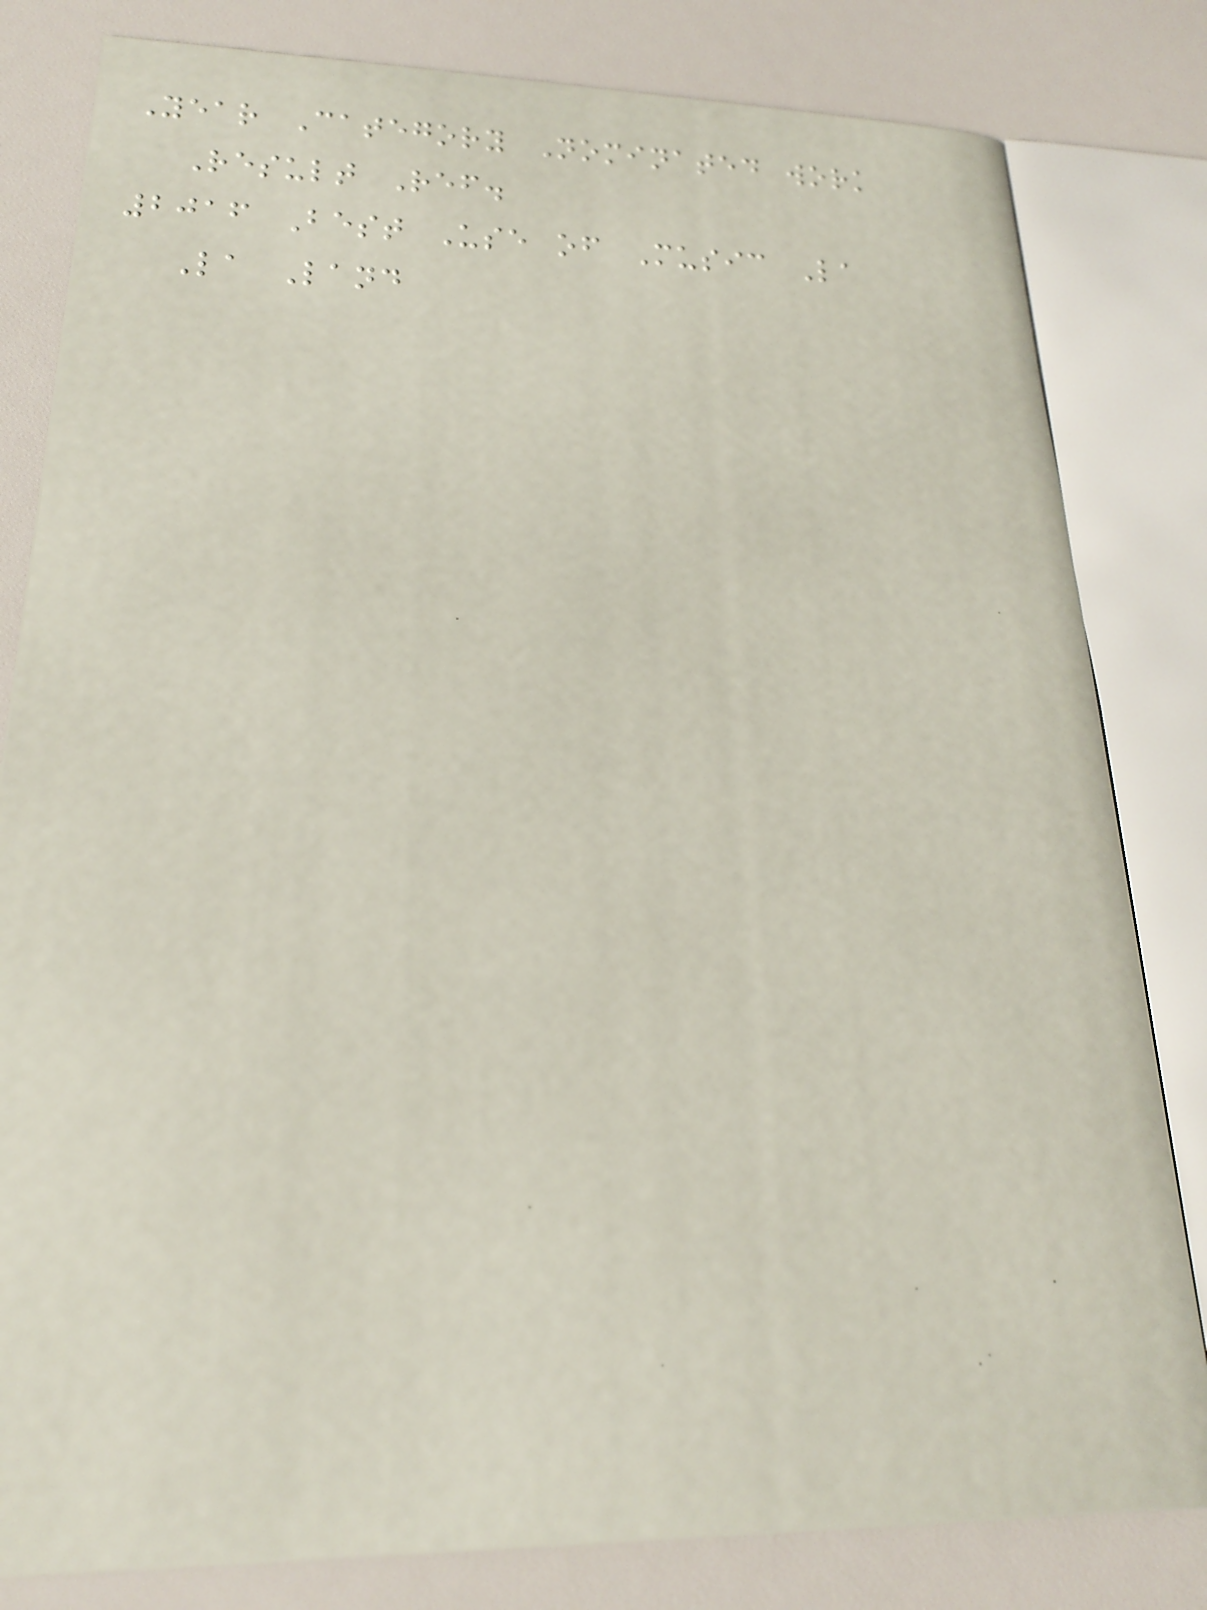Year Category Nominated work
Result Ref.
2016 Best Use of Music La
La Land
